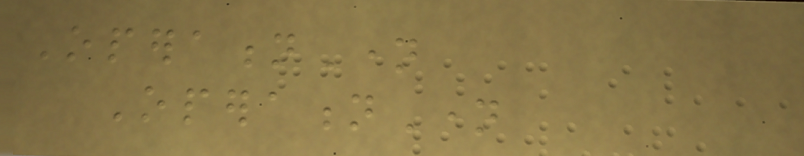OperationName
OperationName
